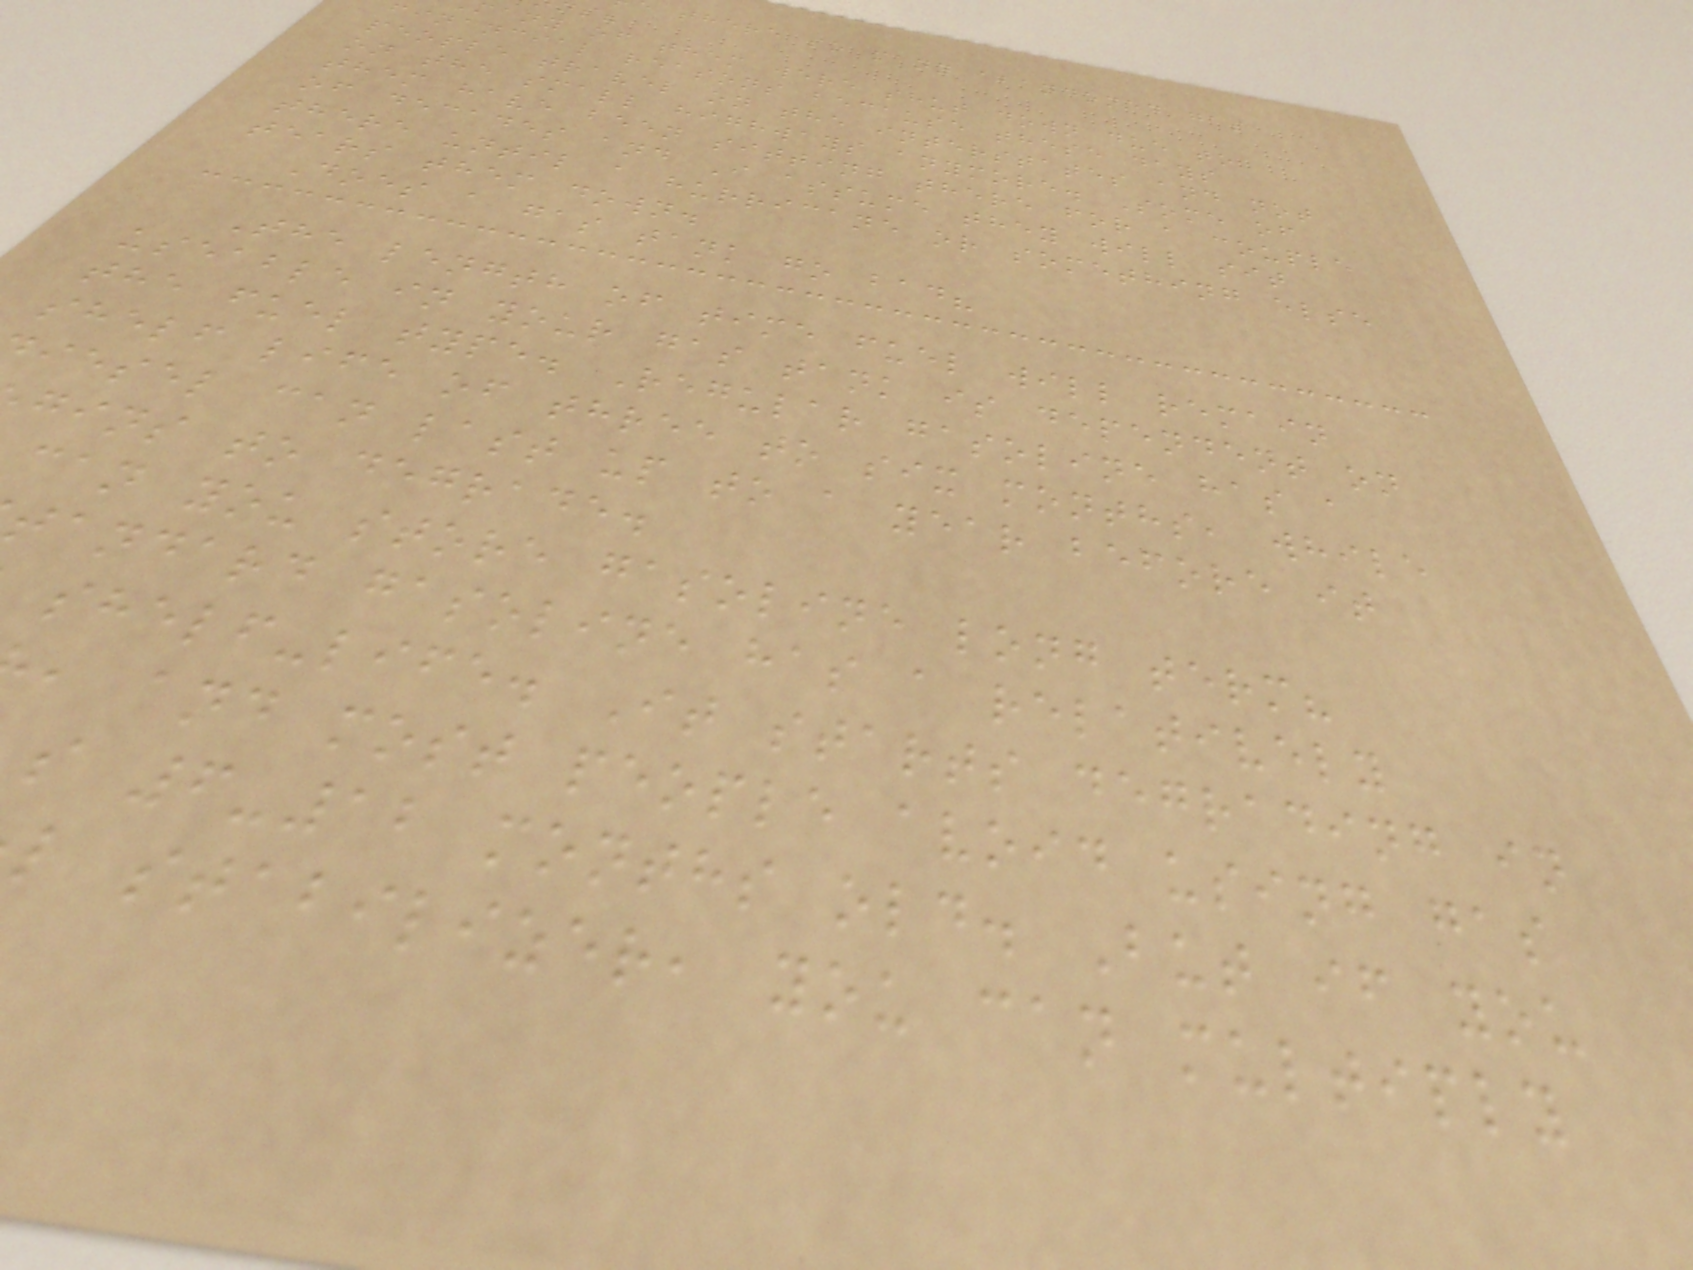there so many abandoned gas
many of them were shut down due to
financial reasons because these days
people travel on the interstates and not
on the small highways anymore. Some of
them have been sitting there for a couple
of decades and I assume they will sit
there until a hurricane or something else
tears them down.
Does a gas tank go bad?
The length of time fuel will remain
useable in your gas tank is dependent on
the fuel type. Regular gasoline has a
shelf life of three to six months, while
iesel can last up to a year before it
gins to degrade.
can you store gasoline long term?
tandard gasoline has a relatively
shelf-life. It starts degrading in
, and most people avoid using gas
s 6-12 months old. But if you
l stabilizer, you can multiply
